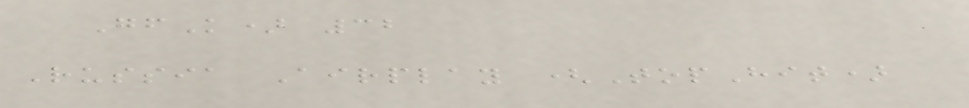GfK) 32
Russia Airplay (TopHit)
